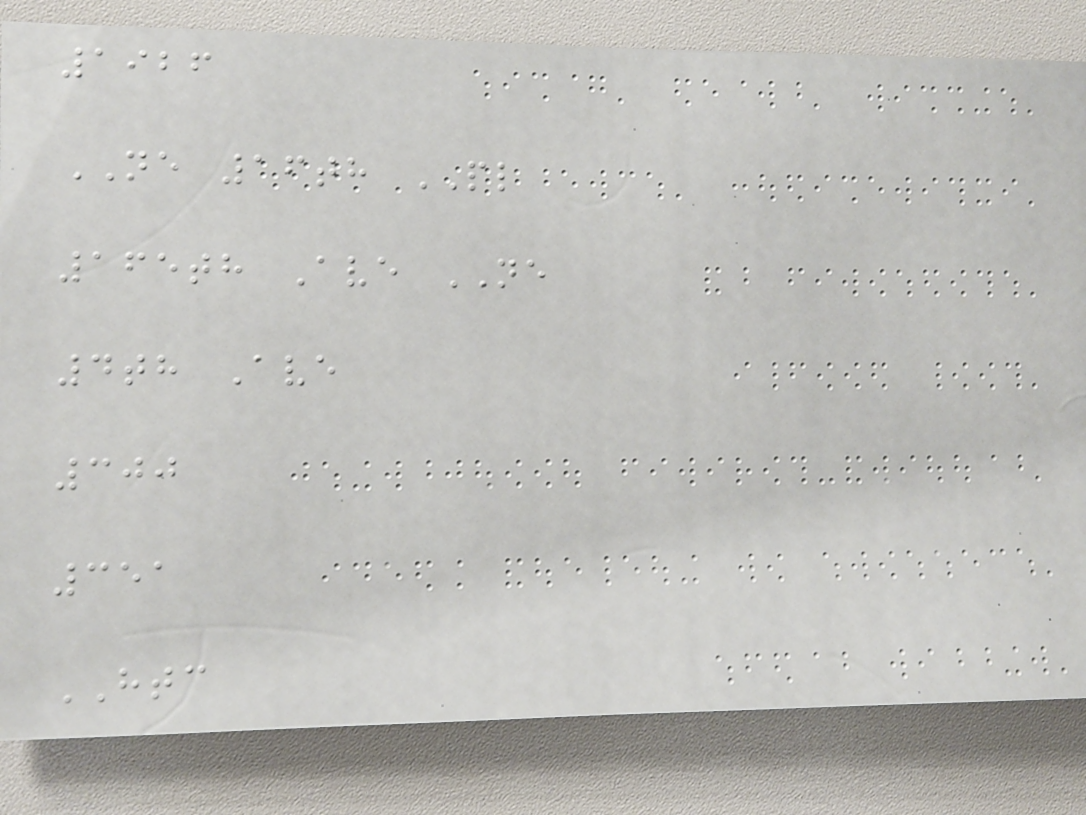1926
NE 16th PL
165th Ave NE
4th Ave
300
351
HTC
